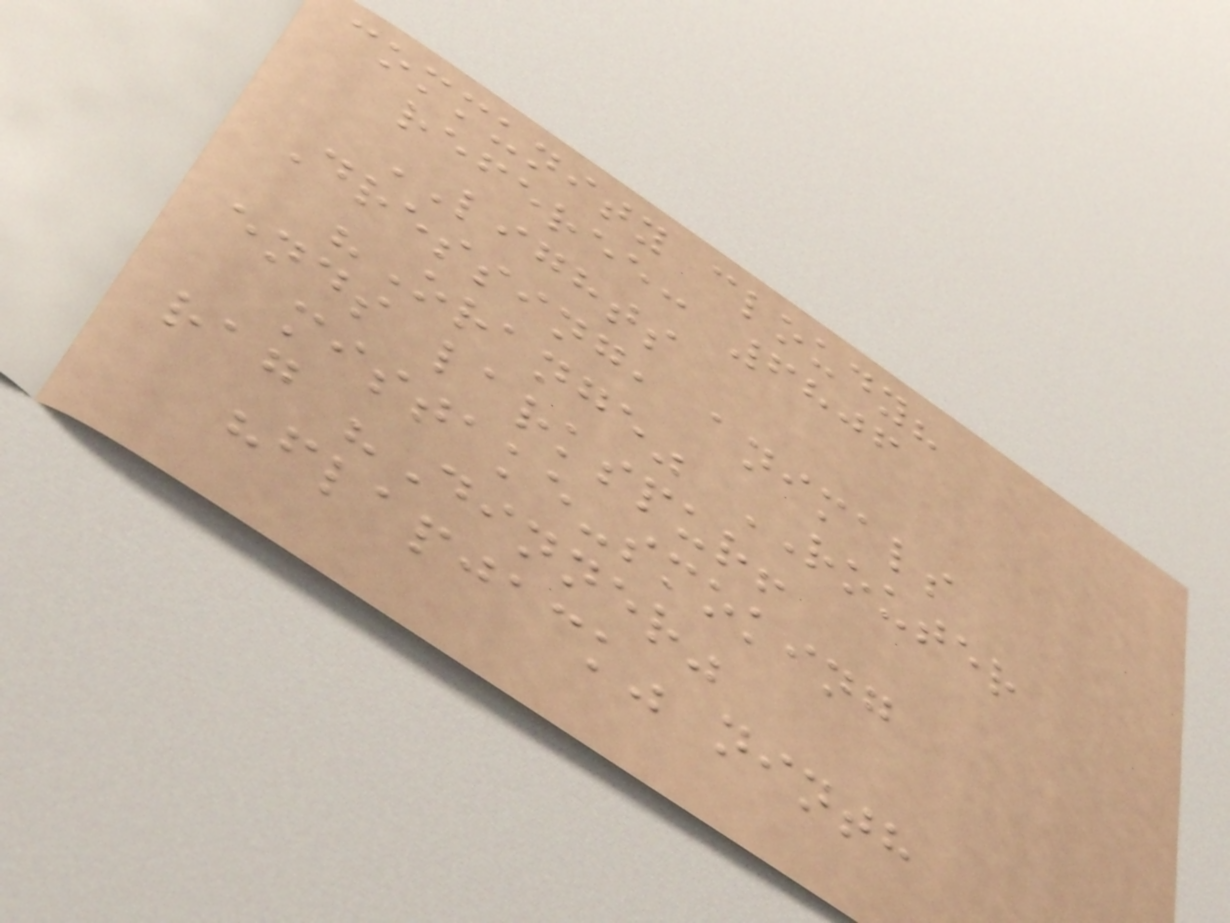community cloudy?
referee: 6806
LIGHTS
Dressing, animals
"Orange" ROUTER
ends larkspur!
mistake-smoking
rag "Dinner"
"flapjack" ninth
